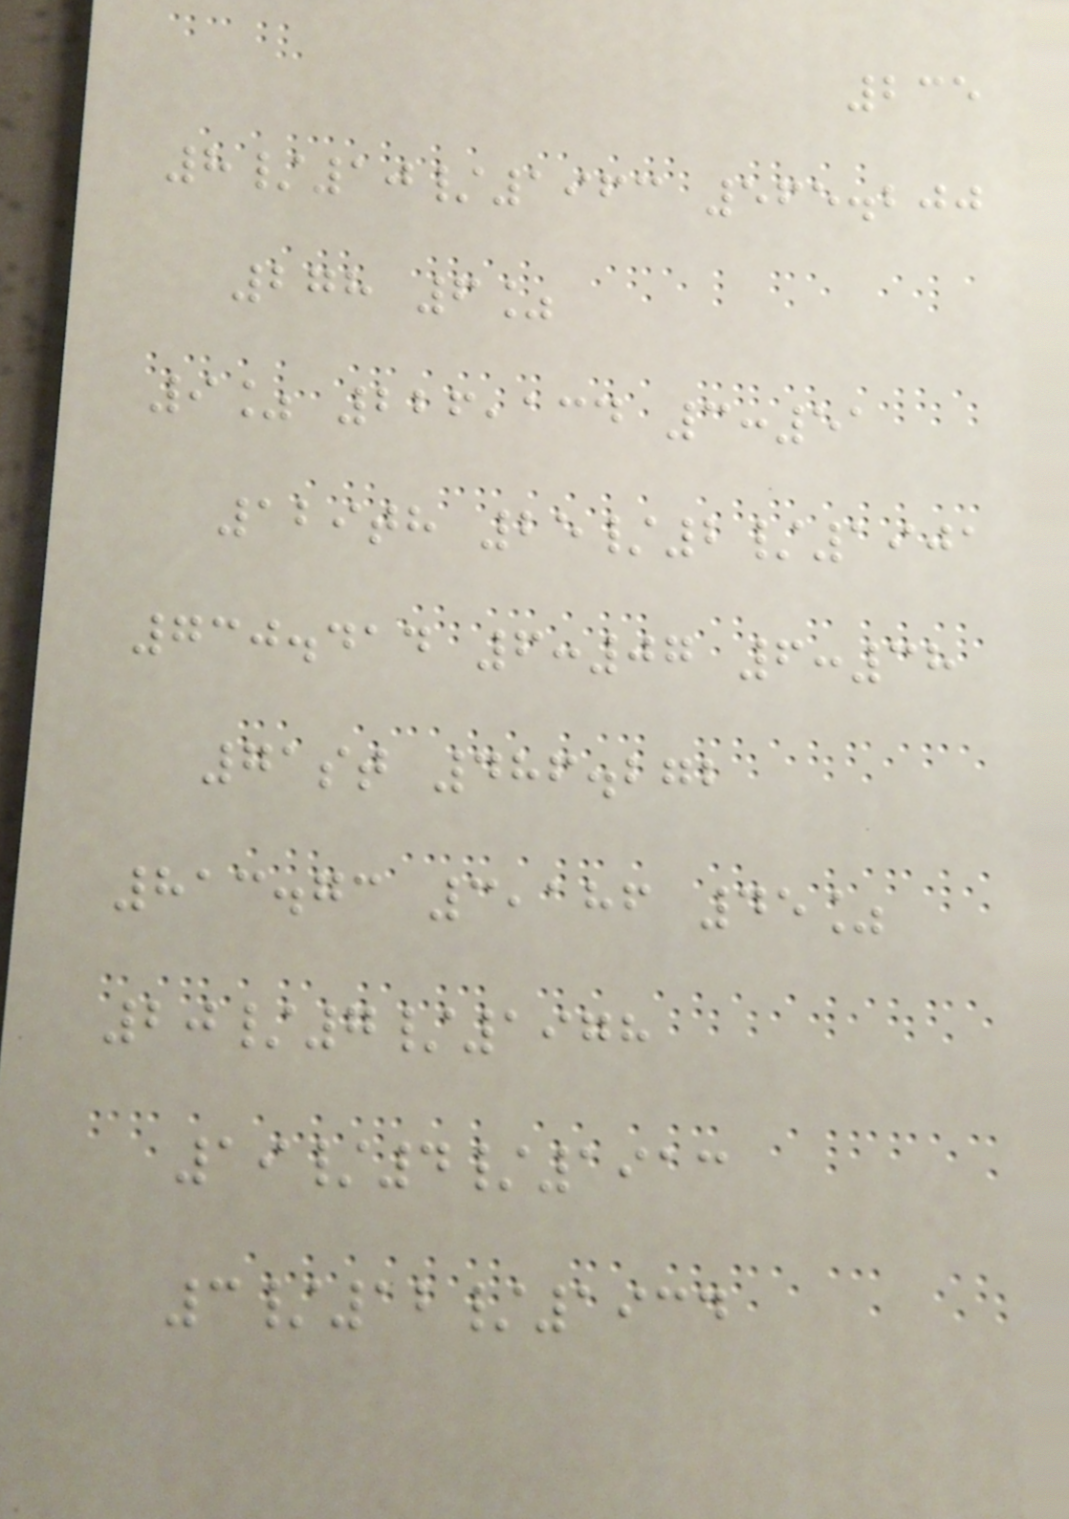235
8/10/1963 565.200
278 6%
9% 226,134 3:51
129th 25/2/1901
730.414 6:07 6:38
71st 486.272
813.73 3,186 45%
20/7/1978
19/4/1913
3/12/1934
